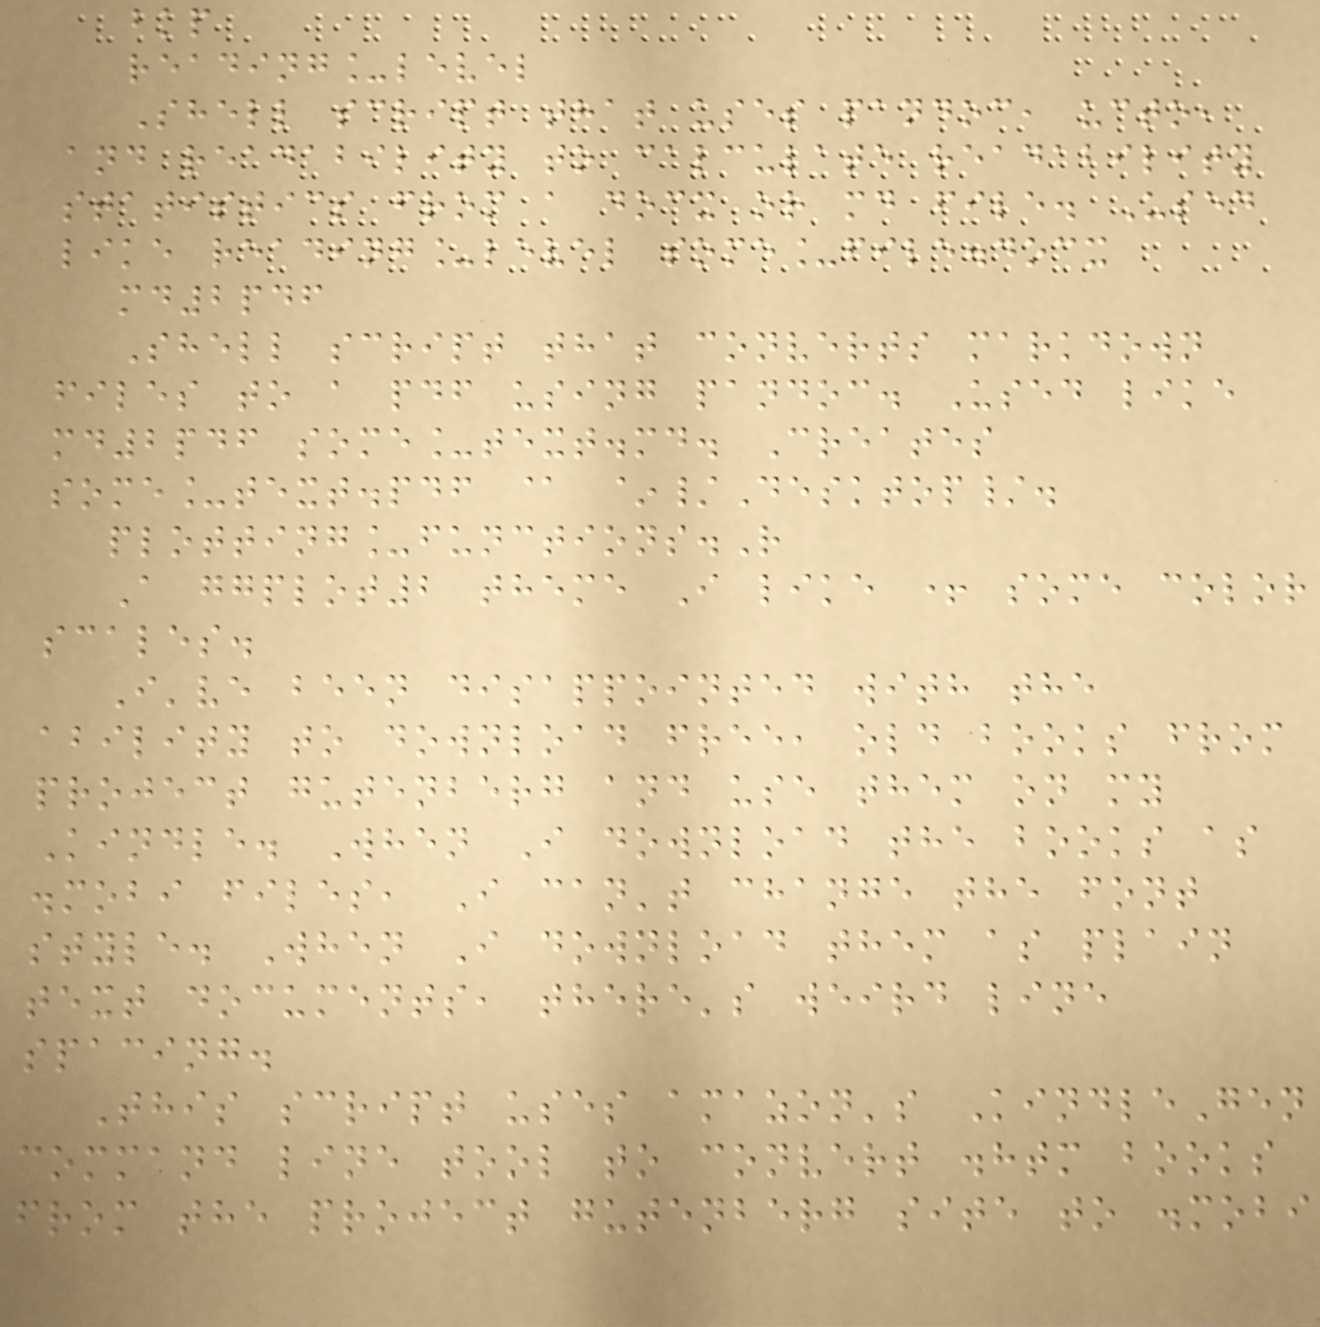bkp
reading_level
Shell script that uses pandoc, ucto,
and readability to calculate readability
statistics from a docx or md file. Used
like reading_level some_file.docx
md2pdf
Shell script that converts markdown
files to a pdf using pandoc. Used like
md2pdf some_text.md. Creates
some_text.pdf @ ~/Desktop/.
plotting_functions.R
A ggplot2 theme I like + some color
scales.
I've been disappointed with the
ability to download free, old books from
project gutenberg and use them on my
Kindle. When I download the books as
.mobi files, I can't change the font
style. When I download them as plain
text documents, there's weird line
spacing.
This script uses amazon's KindleGen
command line tool to convert .htm books
from the project gutenberg site to .mobi
